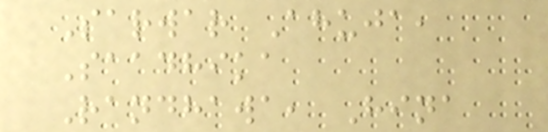Sarwar Ahuja,
Saadhika
Randhawa, Hina
